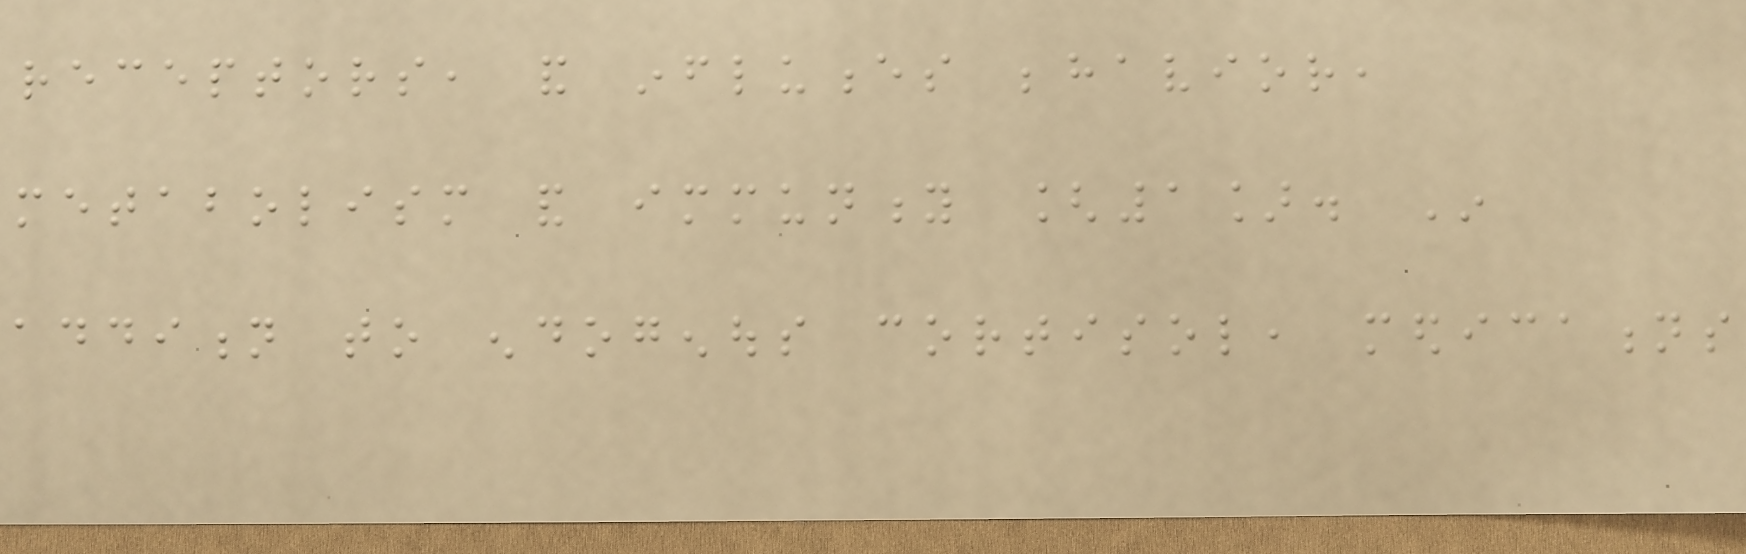receptors, and influences behavior,
metabolism and immunity [1]. In
addition to endogenous cortisol, medications
